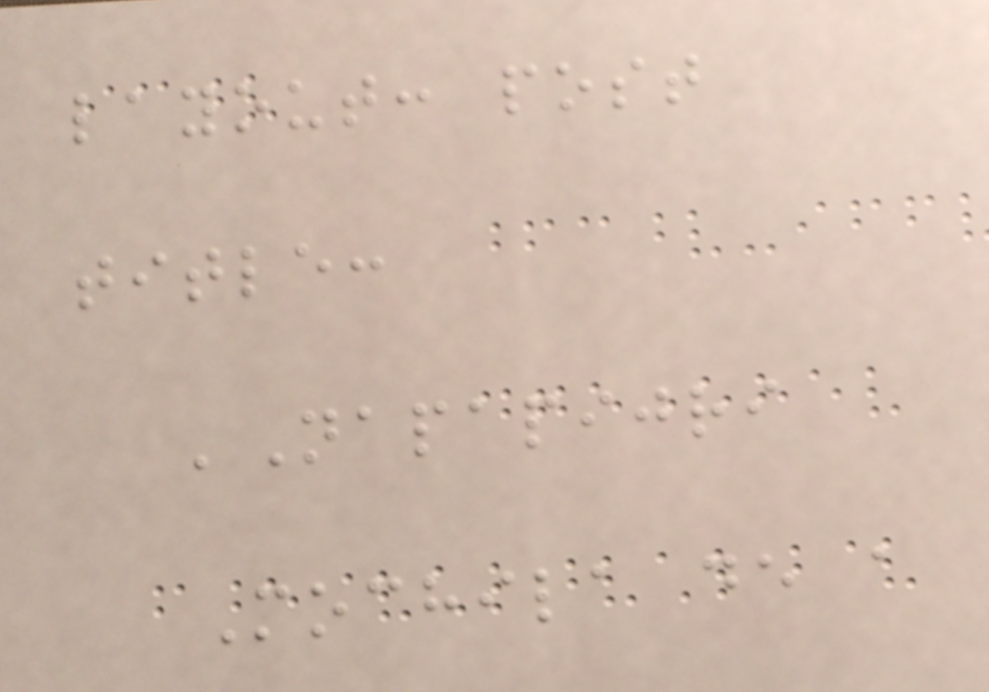layout: post
title:
'Napapijri
Mochila de a
